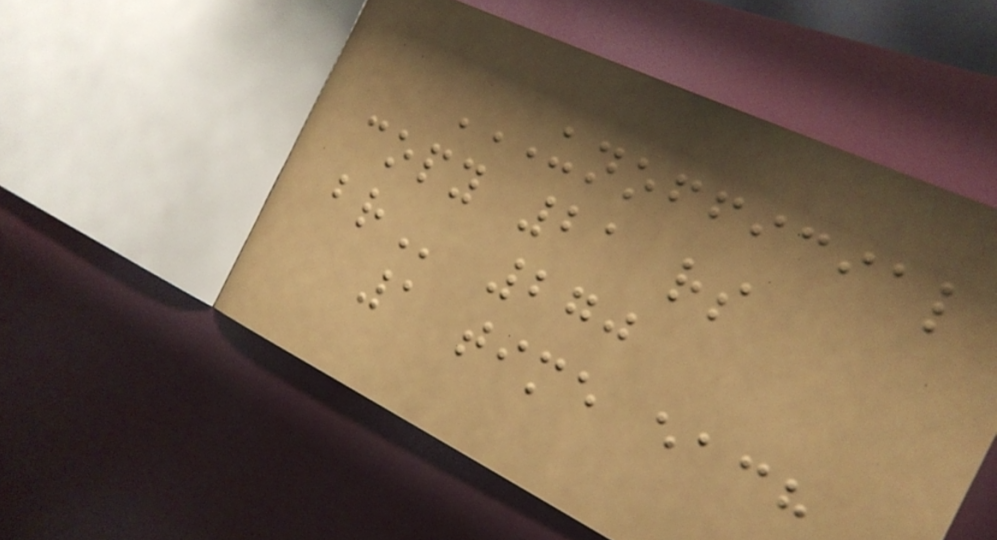UNOFFICIAL
COPY 21 RS
BR 270
1 time each
